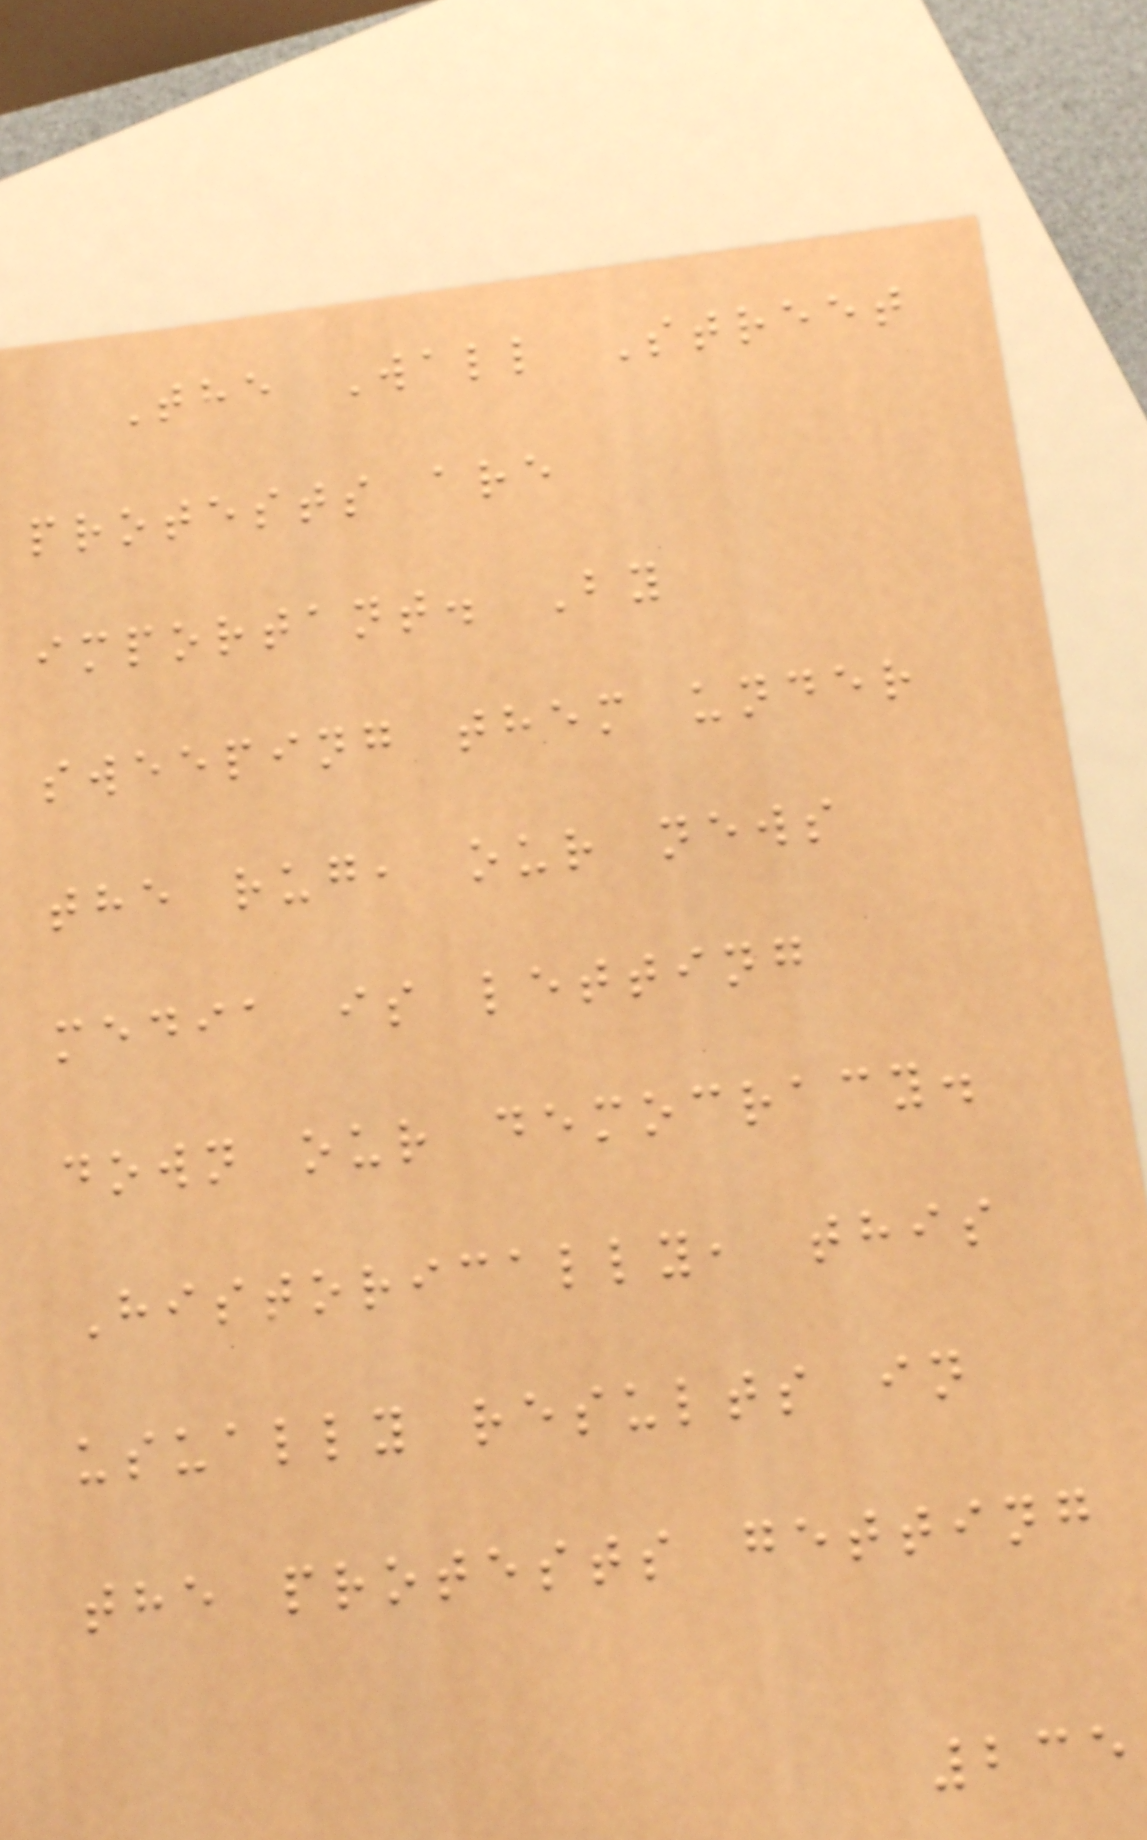The Wall Street
protests are
important. By
sweeping them under
the rug, our news
media is letting
down our democracy.
Historically, this
usually results in
the protests getting
235
